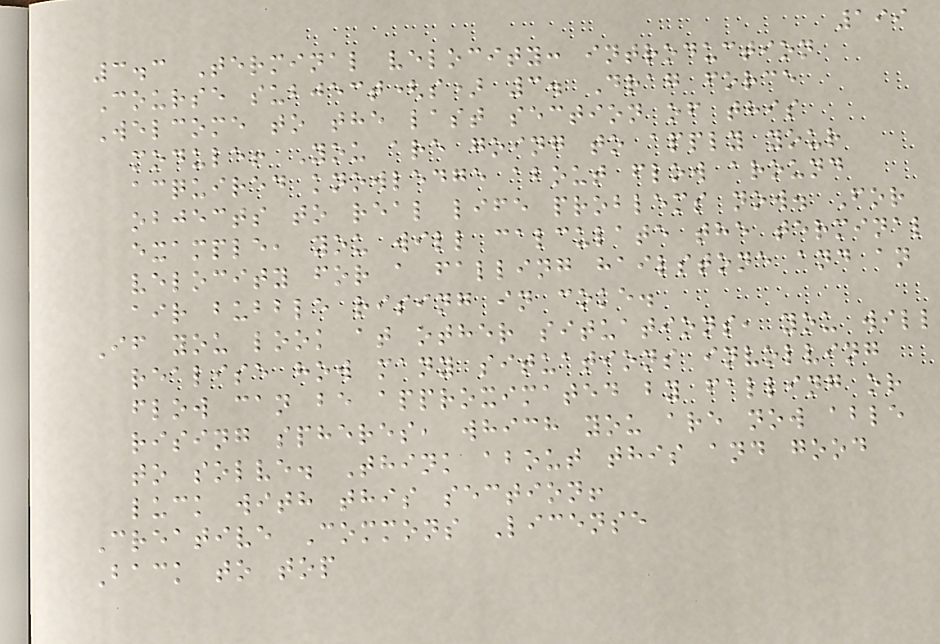199
3.3 Terminal velocity: introduction
Course subject(s) 3. Drag force
Welcome to the last section of this
module! You are going to apply your
acquired knowledge about flow around
objects to real life problems now. For
example, you will calculate the terminal
velocity for a falling hailstone and an
air bubble rising in coke.
If you look at other situations, you will
realise how many situations involving
flow can be approximated by falling or
rising spheres, which you are now able
to solve. Think about this and good
luck with this section!
Creative Commons License
Back to top
